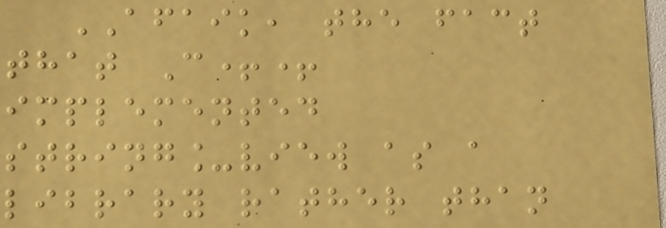AFAIK, the fact
that C++
implemented
string_view as a
library rather than
